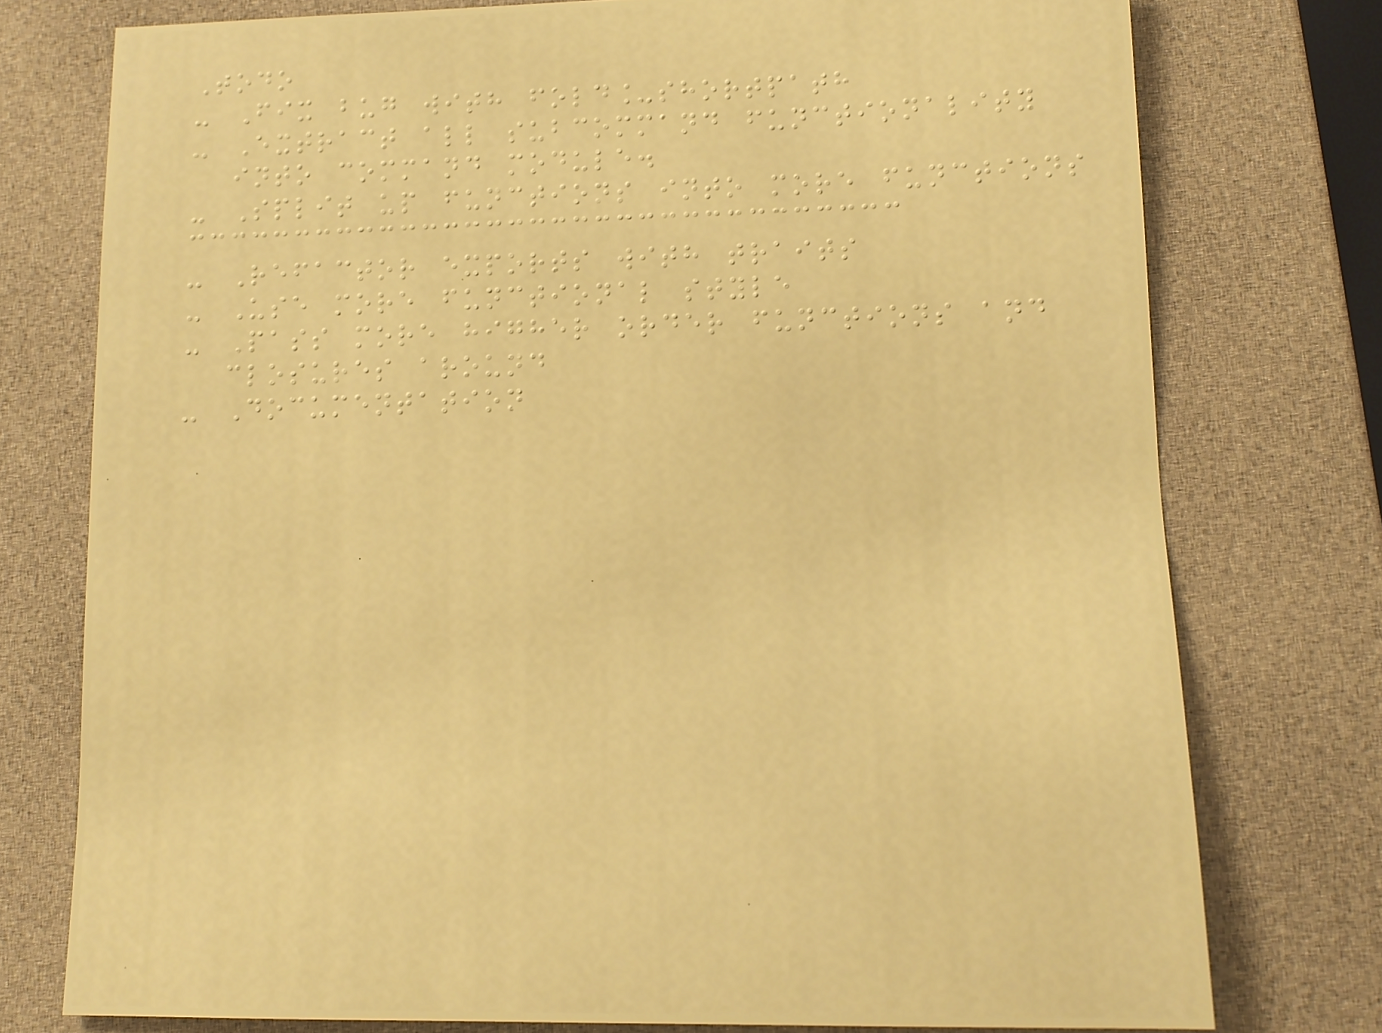Todo
- Fix bug with fold_shortpath
- Extract all subcommand functionality
into command module.
- Split up functions into more functions
- Refactor exports with traits
- Use more functional style
- Pass more higher order functions and
closures around
- Documentation
